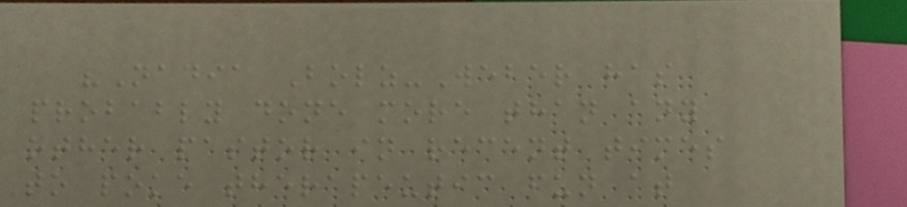"Nadia Bolz-Weber has
probably done more than any
other pastor in recent times
to poke therapeutic fun at
